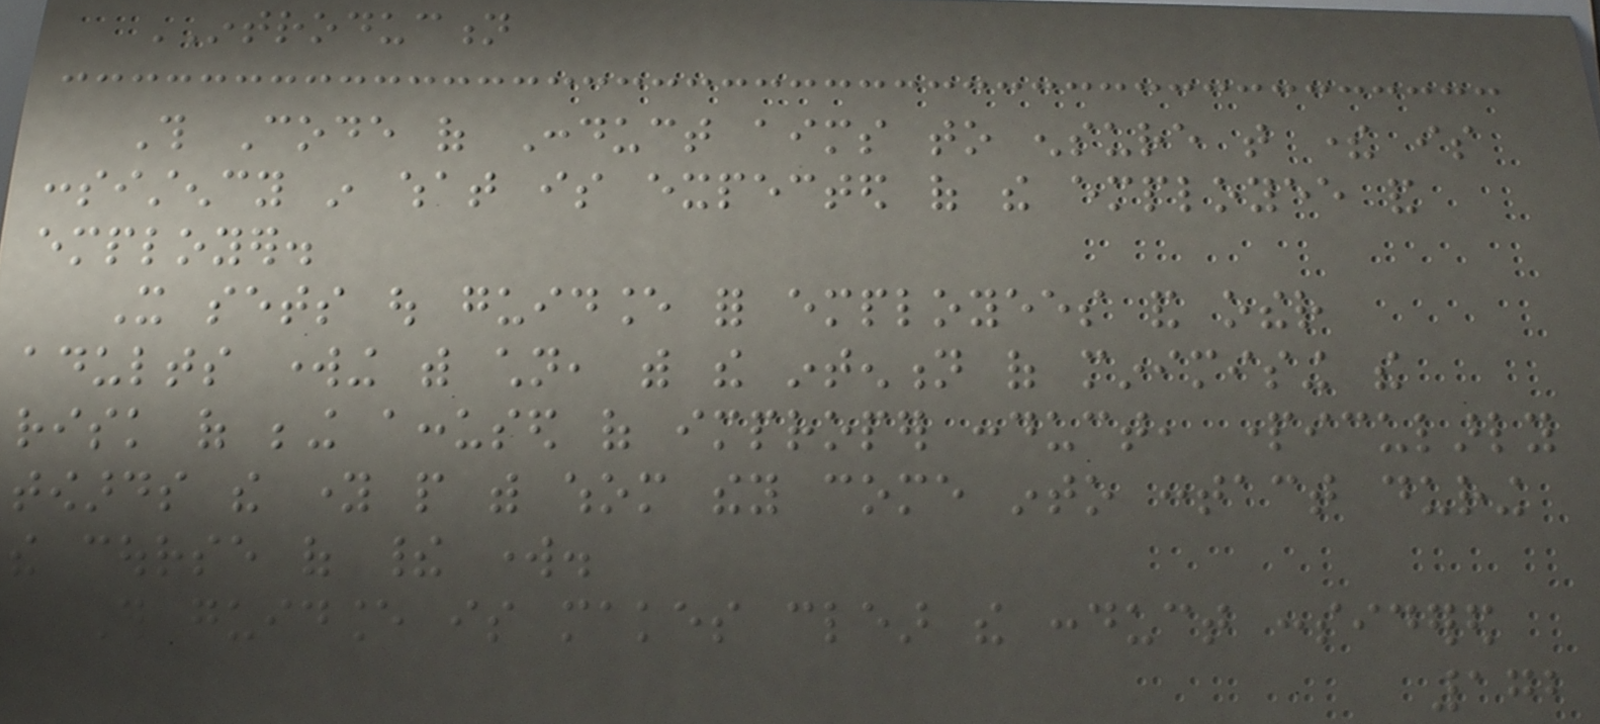INTRODUCTION
This Code of Conduct aims to ensure that there is
consistency in what is expected of the employee and
employer.
It sets out guidance for employees and other
adults working with children, with the intention of minimising the
risk of being accused of improper conduct, particularly
towards the young people with whom they come into contact during
the course of their work.
This guidance is makes clear the conduct considered
172
